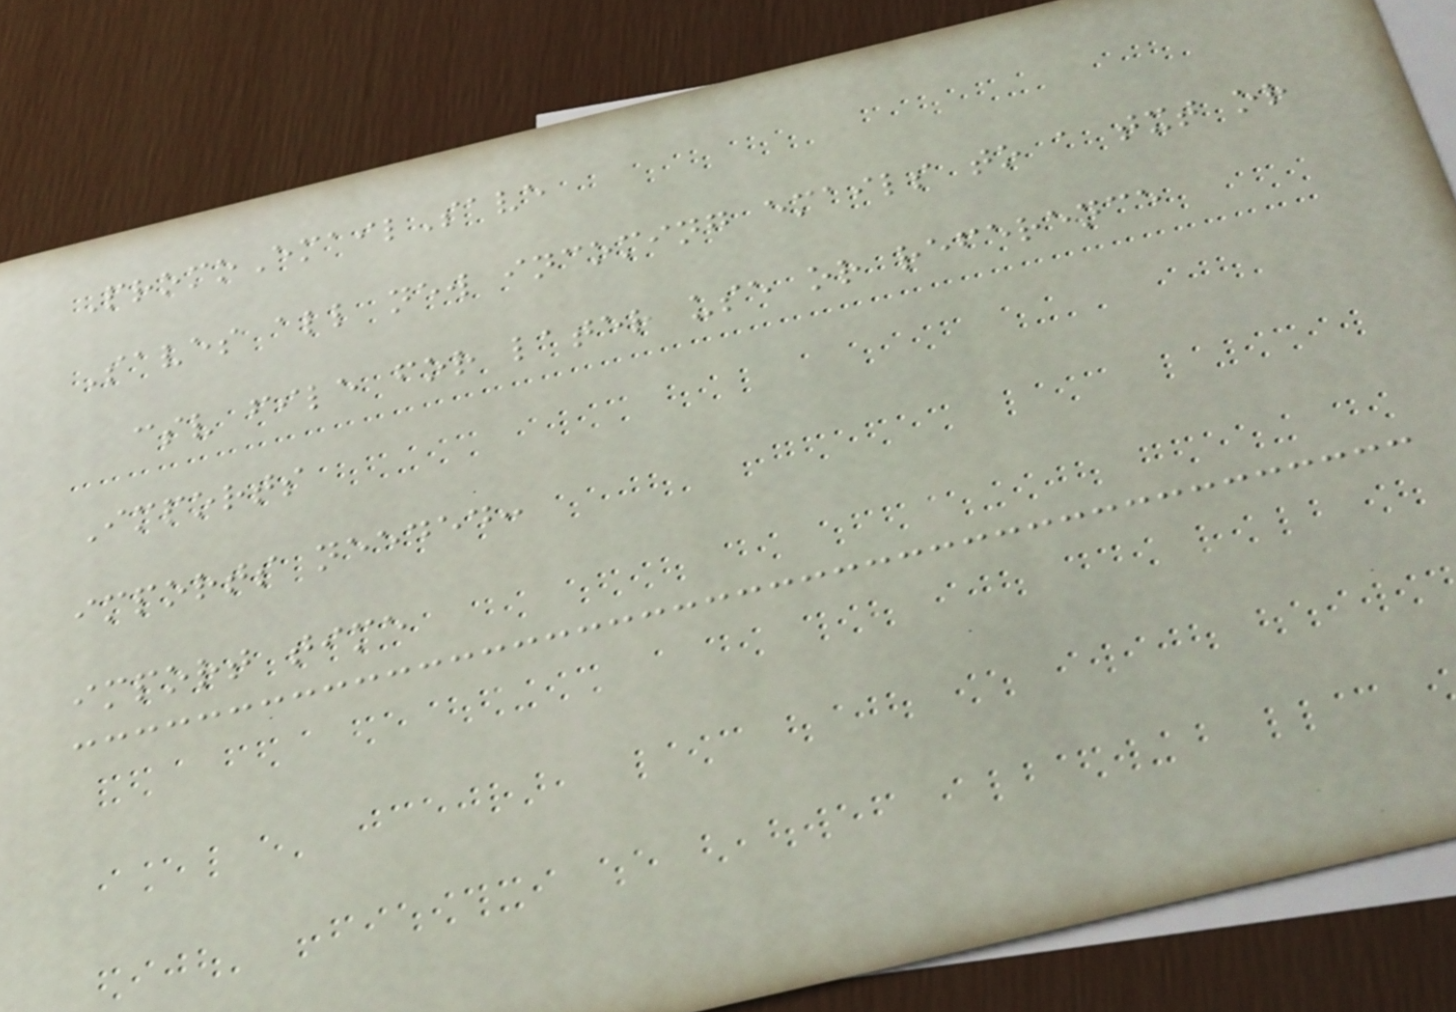PromoEmailSave
Saves all new incoming emails to a txt or
csv file for later use or reference
Imports
imports needed:
import time
